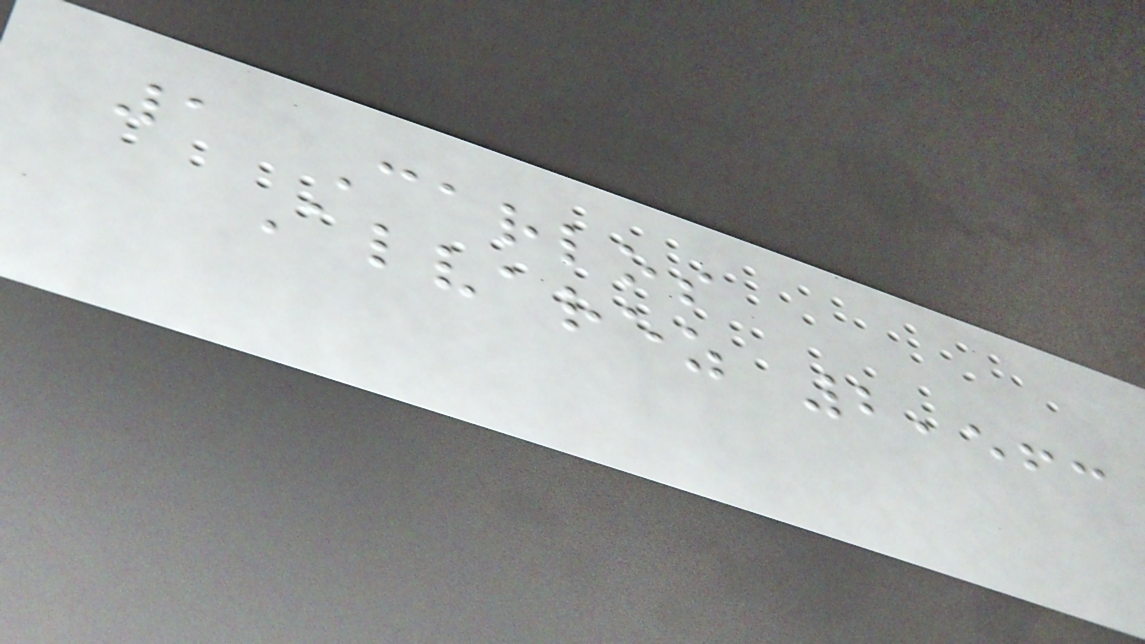1 Carlos
Alvarez 2,563
